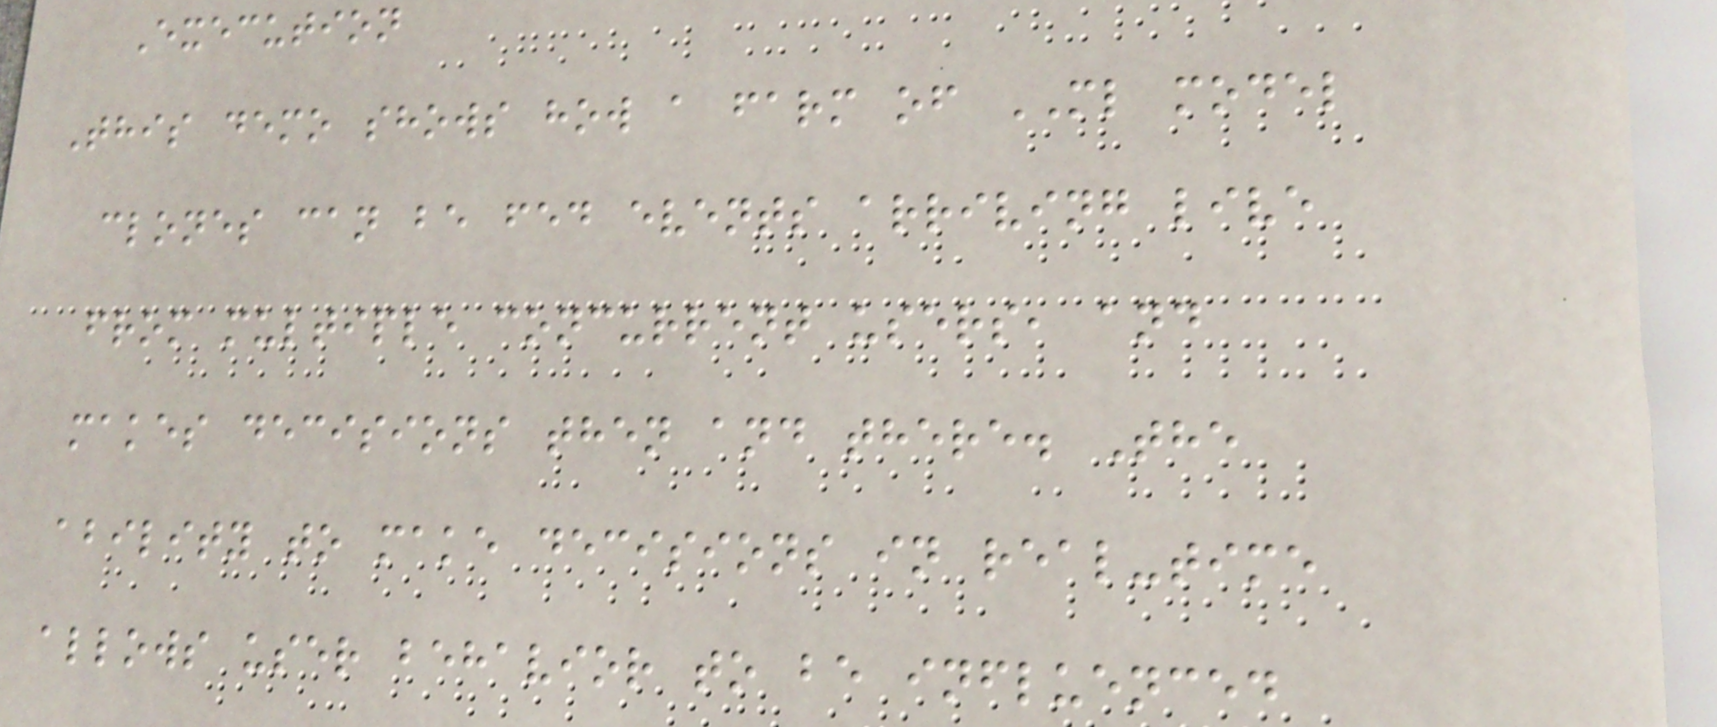Execution
This demo shows how a farm of ML model
clones can be fed events arriving live
from multiple concurrent users, and
makes decisions then and there. The
ability to make decisions in real-time
allows user behavior to be influenced
